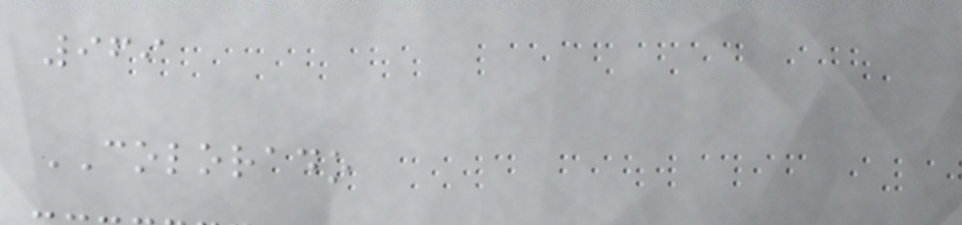969
COLORADO
